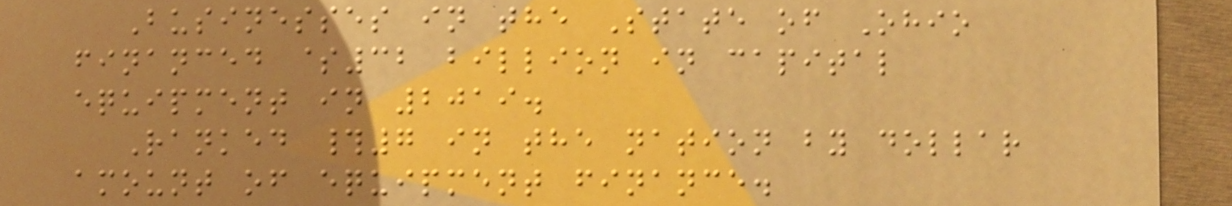Businesses in the State of Ohio
financed $32 billion in capital
equipment in 2019.
Ranked #7 in the nation by dollar
amount of equipment finance.
